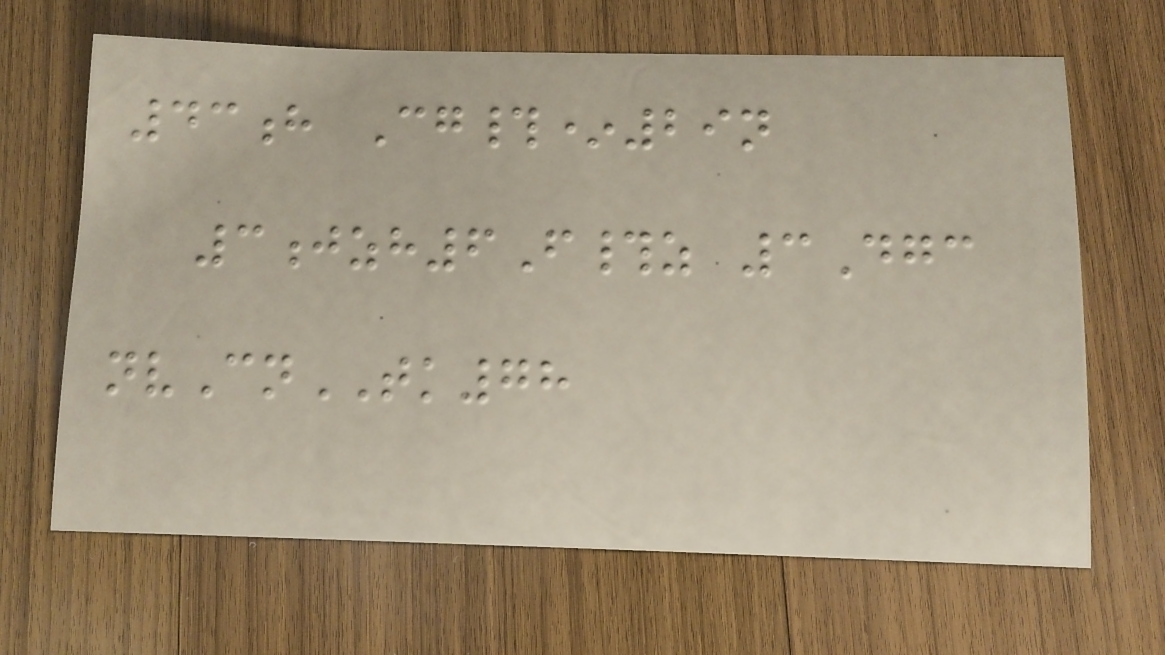43h Cg#*29n
3jzh6F#z 3Dgc
nvCnTK78
